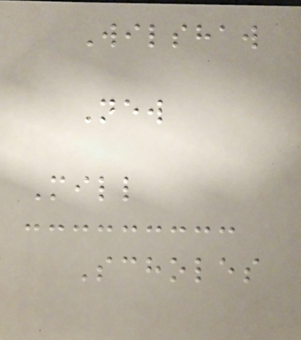Wilshaw
New
Mill
Scholes
